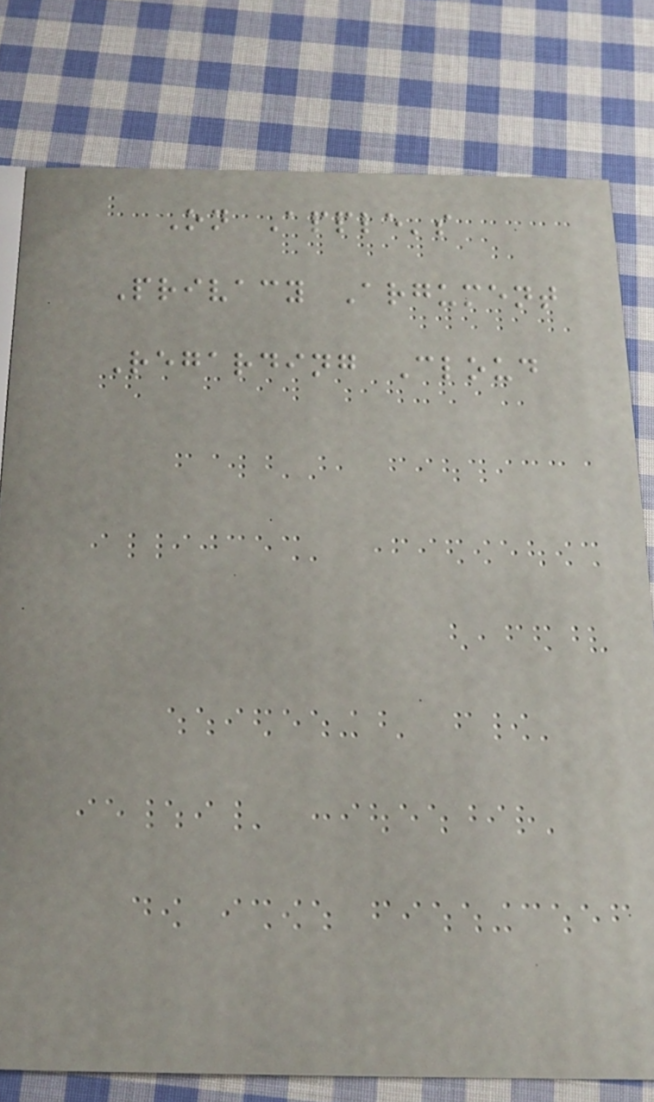On Apple's
Privacy Argument
Regarding Cloud
